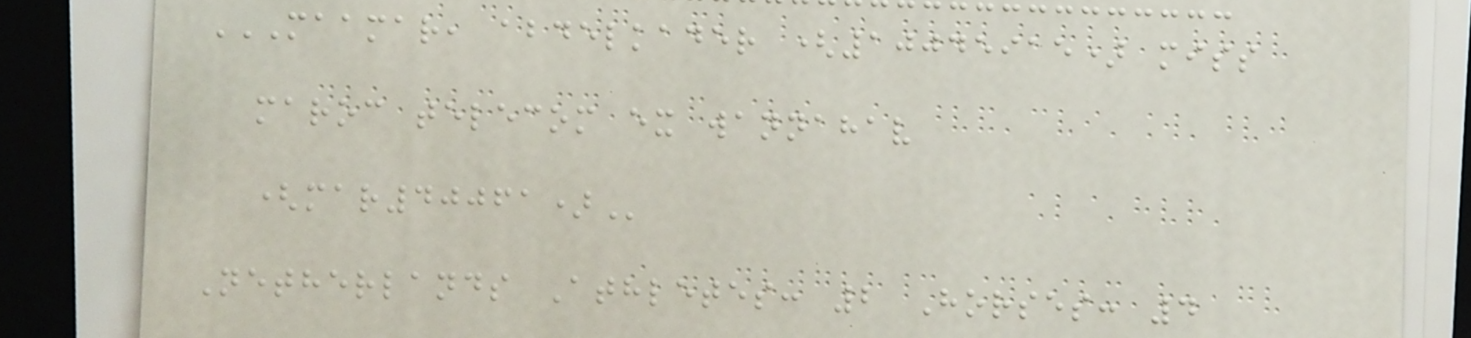MAAMAR, ABDELKADER (10045915) MISS
MAROC TELECOM EX WANNAHAV
(MAR40061)
Netherlands Athletes: 2 Horses: 4
